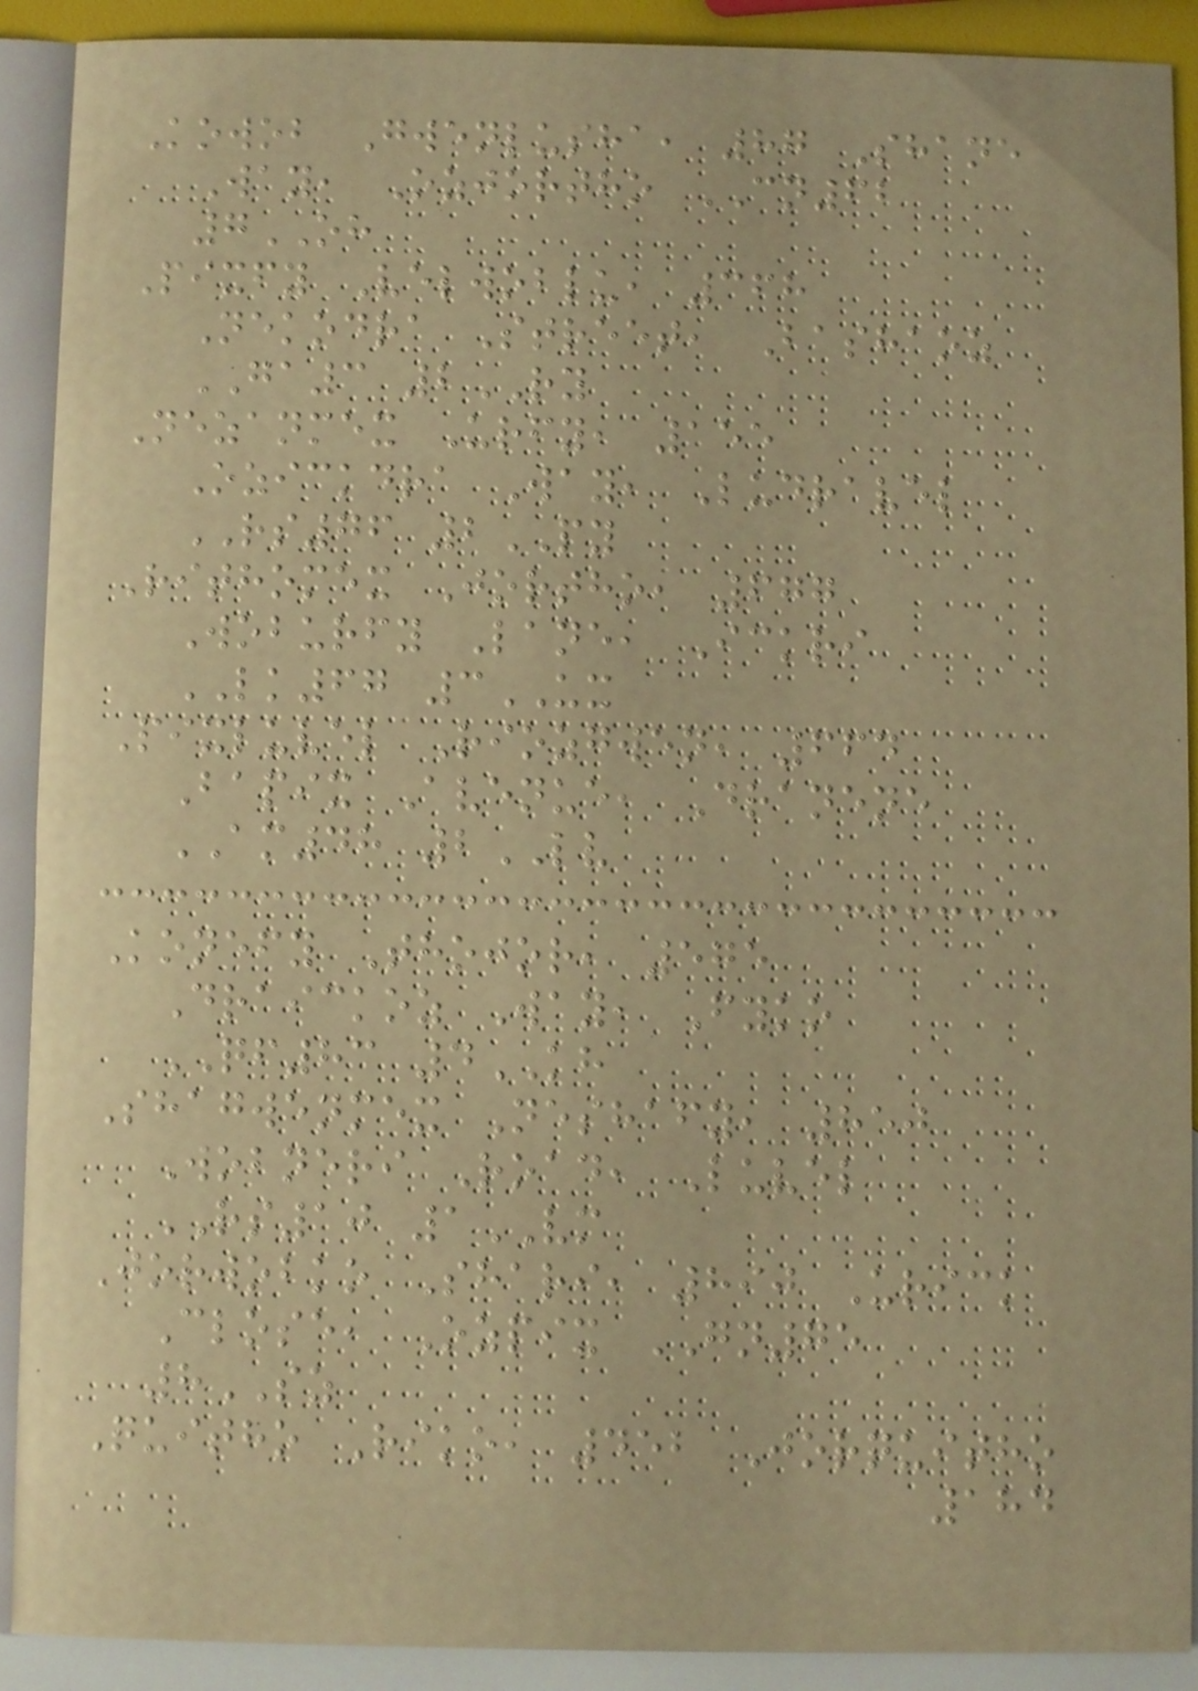Kowob Gwenlusha, 87 Shane
Way, Ozjortho CN62
7OH
Pixfy Velwoblu, 368
Nekodra Street, Bashaoz
GA3 2RY
Nezanmex Urfy, 155
Ozickdra Way, Ludravel
RS76 2PY
Rithomex Jortho, 677
Woburfy Lane, Ickri
LK67 3UX
Pixluvel Riozgwen, 664
Bapix Avenue, Dranene
AM48 2LV
Konefy Thojor, 575
Draickoz Way, Fyko
QF83 4KH
Shagwenmex Neshafy, 850
Wobneri Road, Luvel
RS10 1VM
Jorwobko Shari, 890 Urick
Close, Ozpix GN75
8SZ
Quitho Riko, 452 Jorquitho
184
